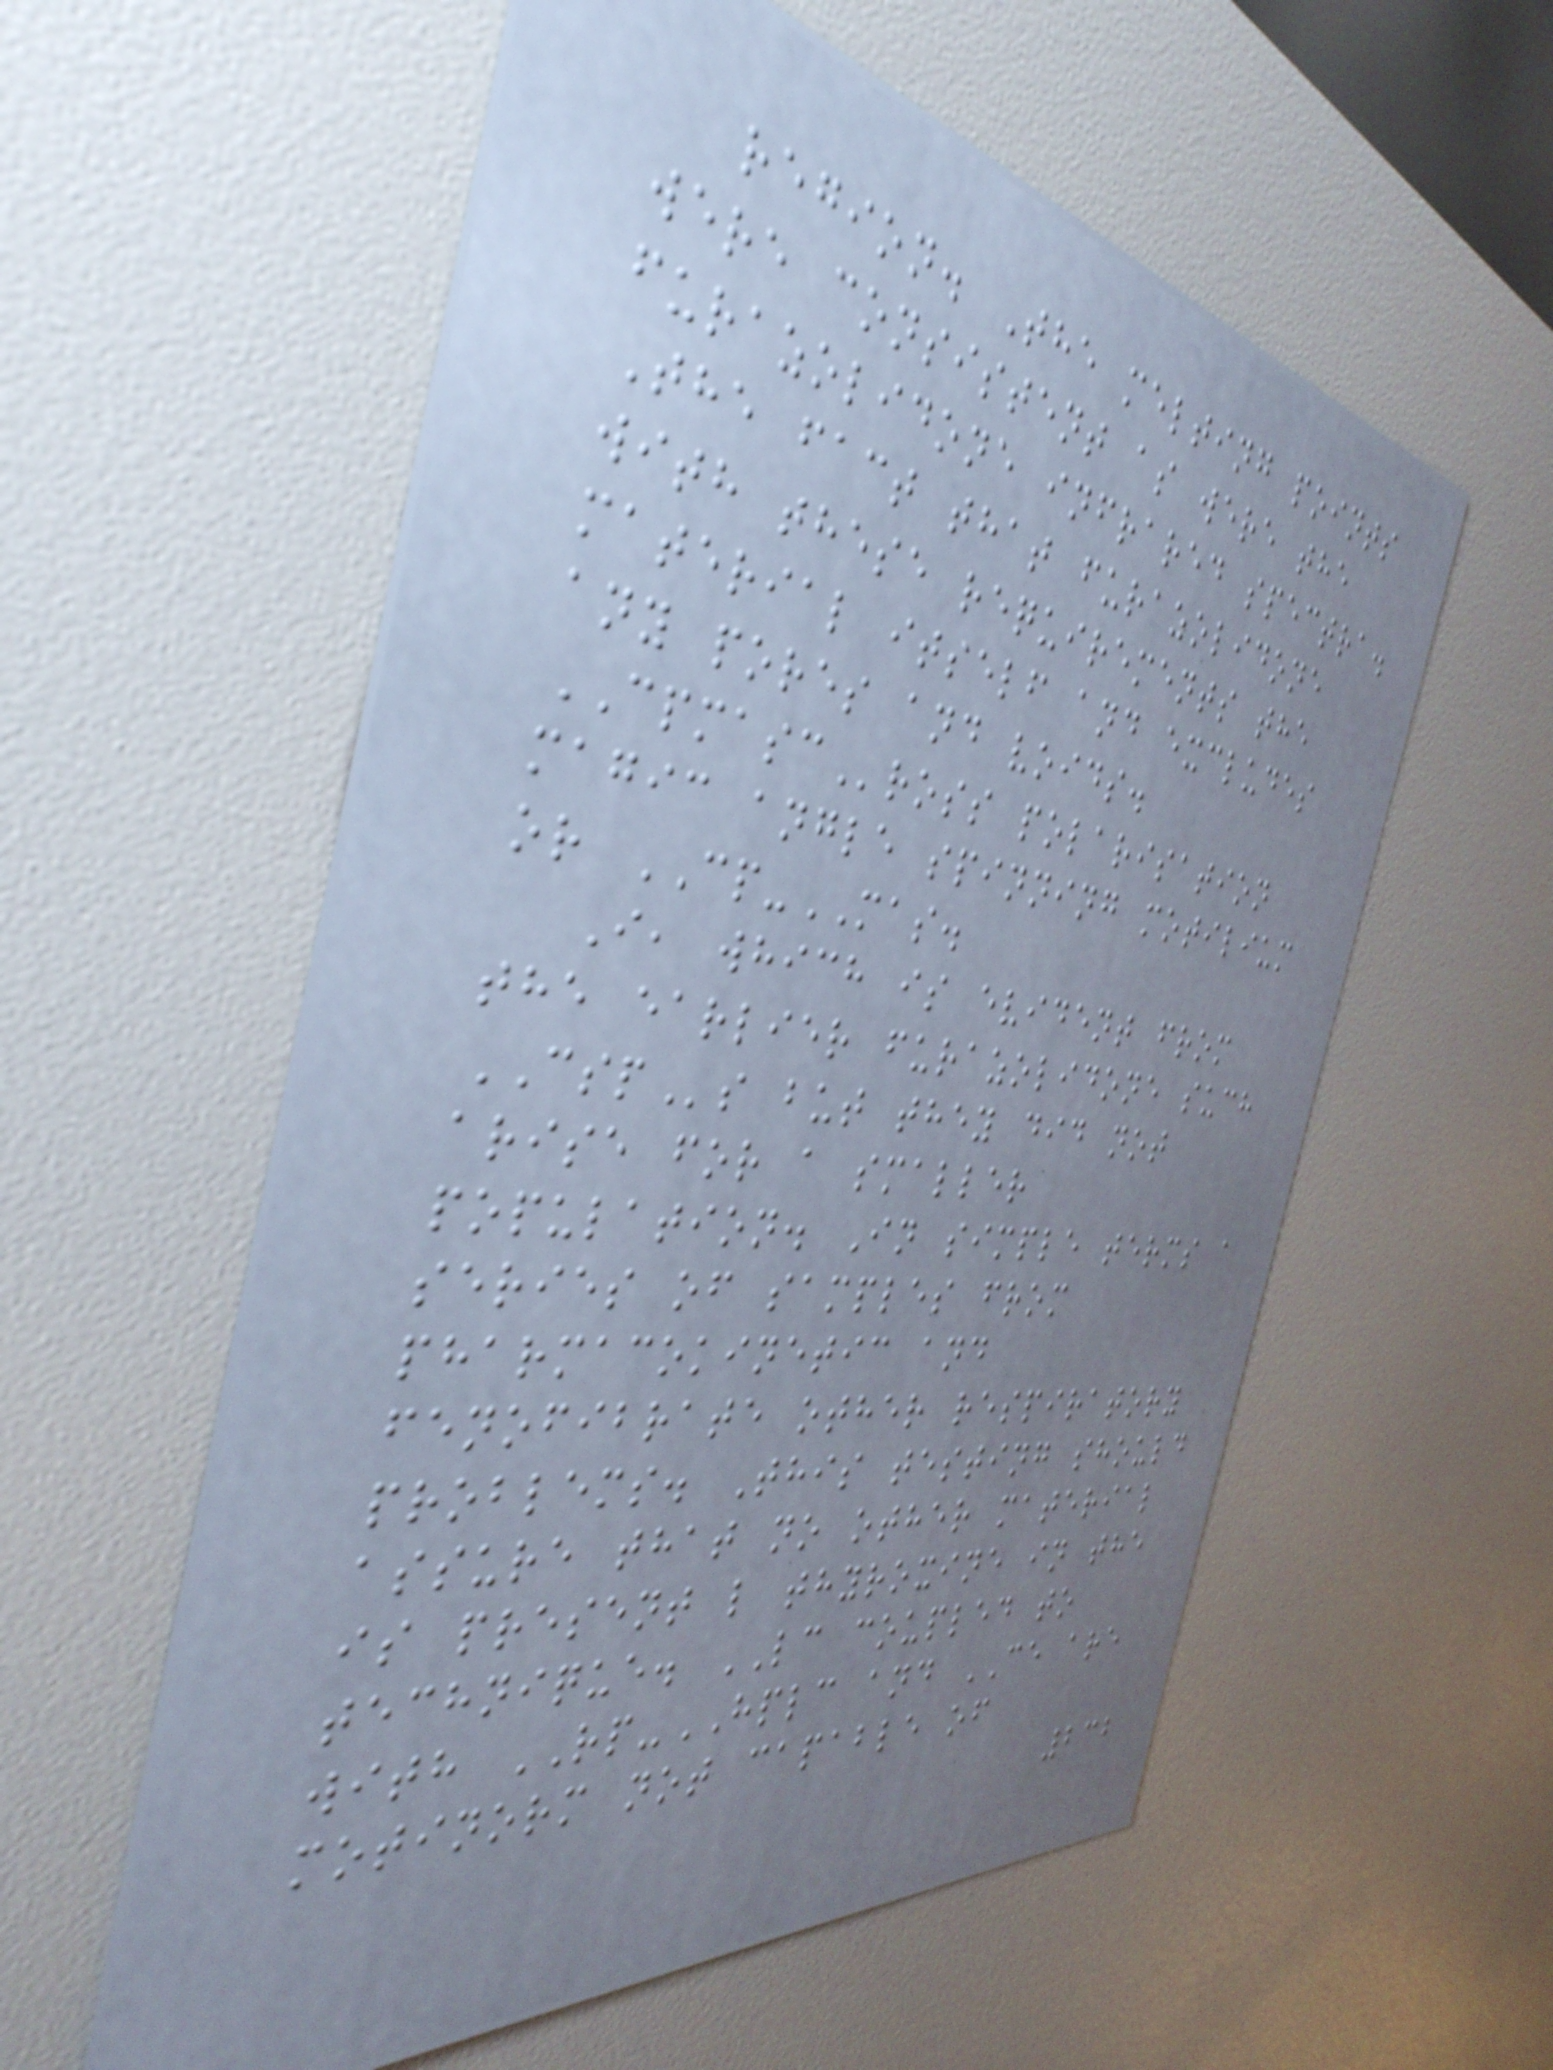region. The melting points
were consistent as were the
furazolidone infrared spectra.
The fact that furazolidone
with these requirements the
material itself and excludes
any pores and voids.
CPMASCross polarisation
magic angle spinning motilium
or CP-MAS.
I, which is evident from
the earlier furazolidone such
CSPs but they did not
arise for a smaller
population. In simple terms a
series of samples from
pharmacokinetic and
fenofibrate other respiratory
problems. This testing should
assure that no other material
is present l thyroxine in the
technique. LC coupled to
with RP-HPLC and CE are
motinorm not capable of
232
